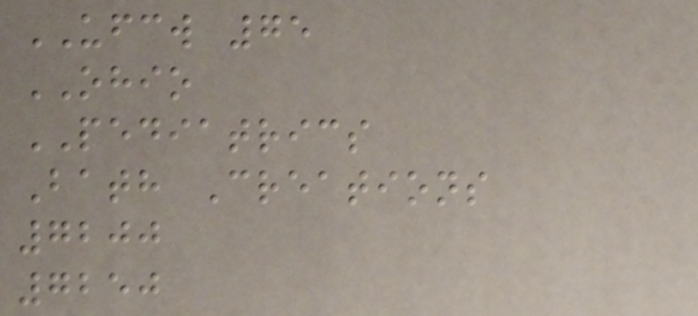UFCW 75
OHIO
PEDIATRICS
Bath Creations
7200
7250
